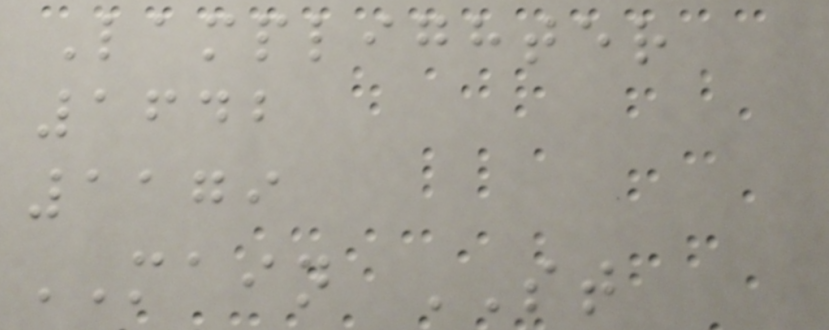Lamplighter
1642
1179
MAIN ST
